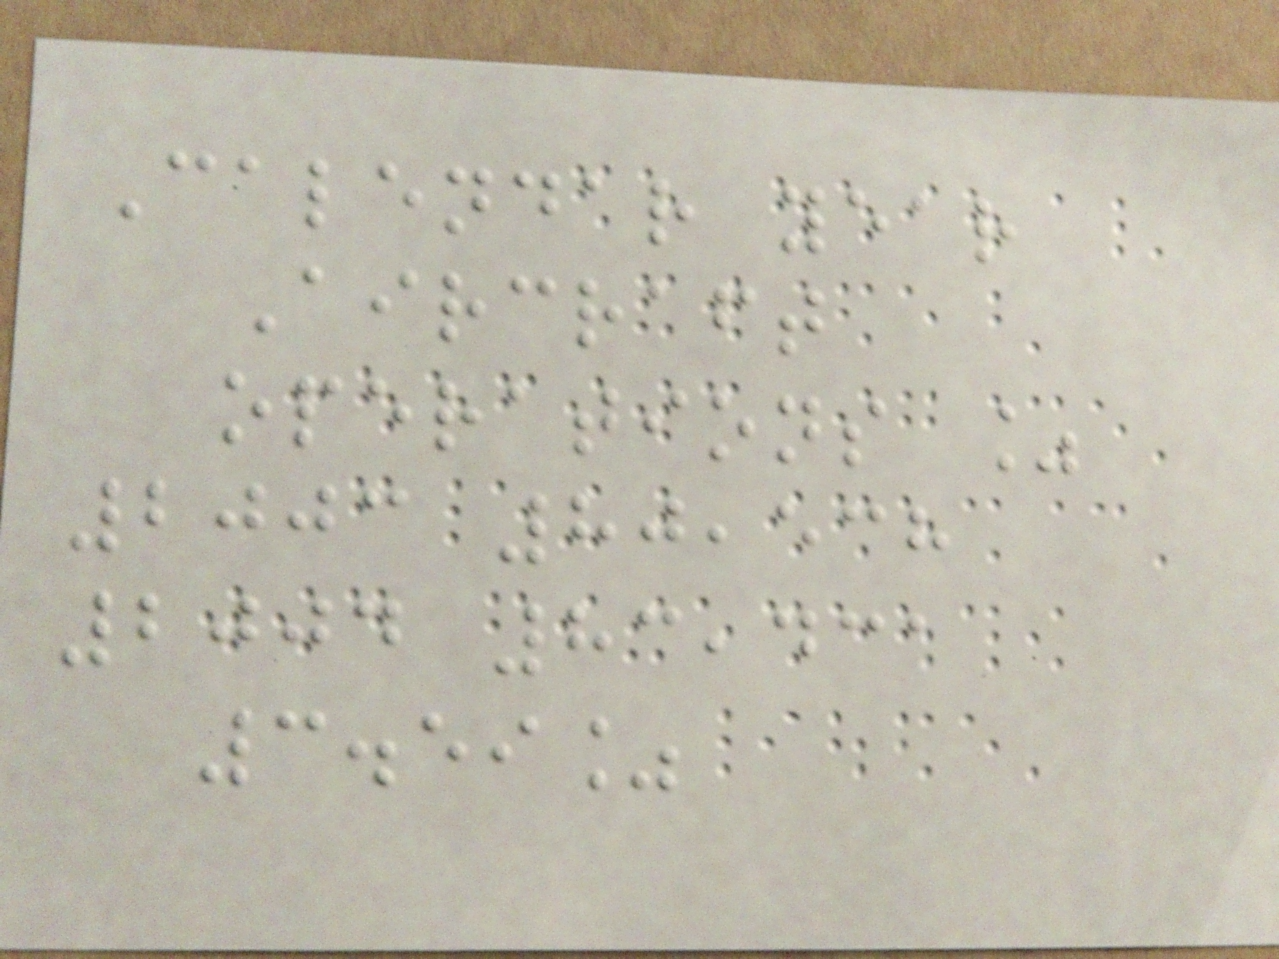Calendar year
Aircraft
operations %
2003 80,538
2004 83,431
3.59%
